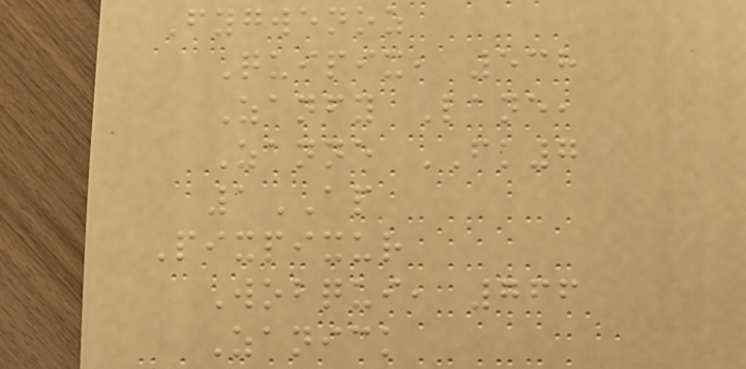Fygwenoz
Quipix, 538
Zanfy Lane,
Zanne FK7
1AP
Pixpixur
Wobqui, 766
Zanick
